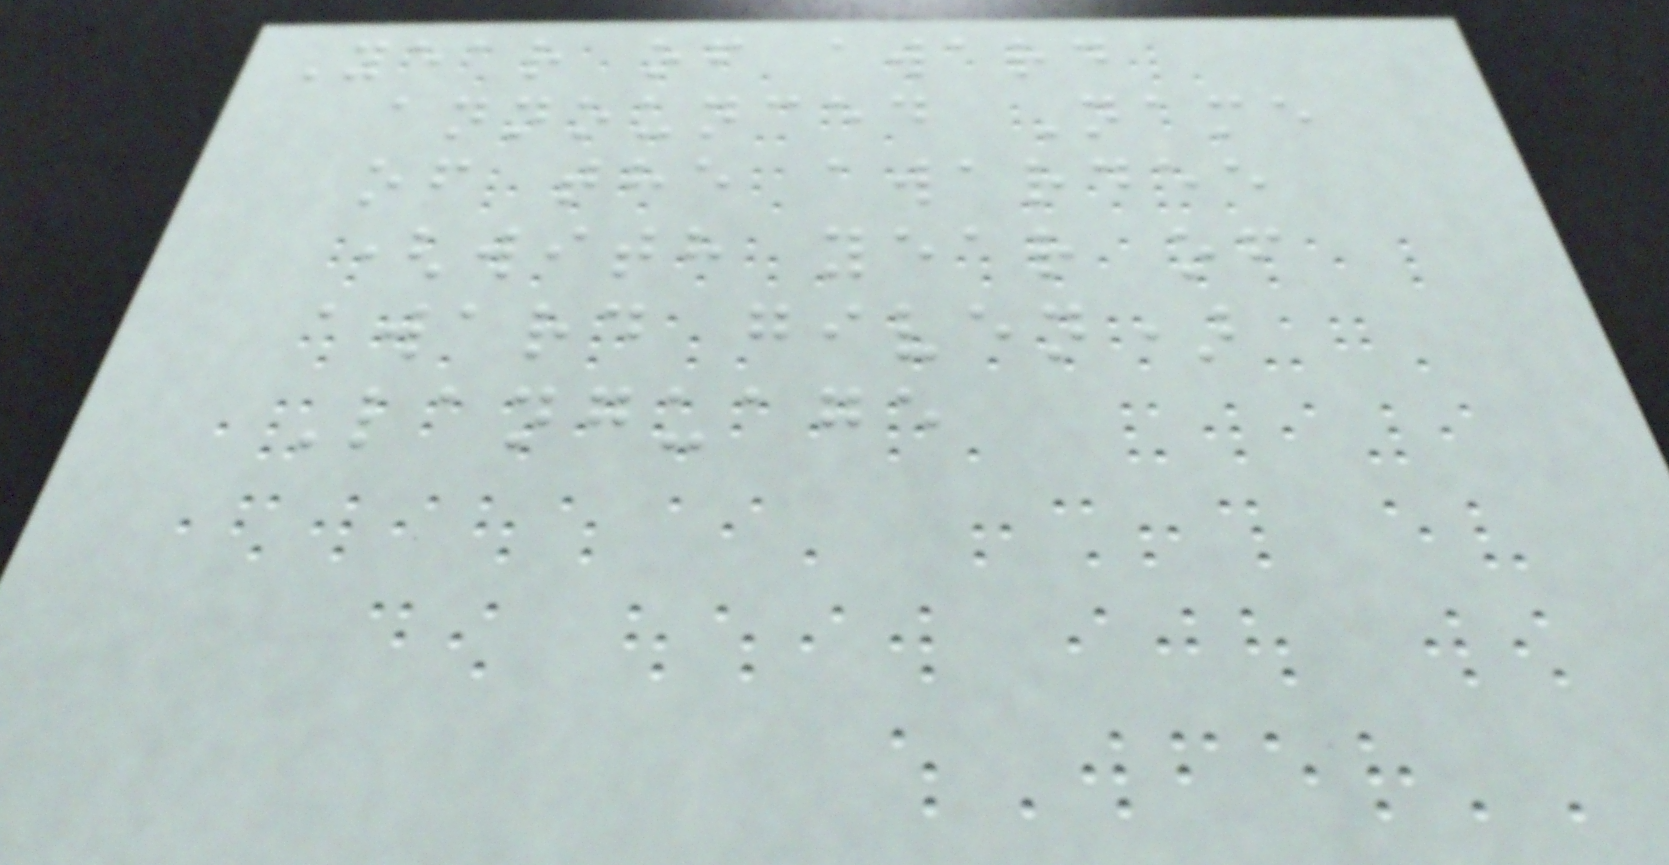Year of award
announced Name
of the awardee
(with year of
award given)
Language
